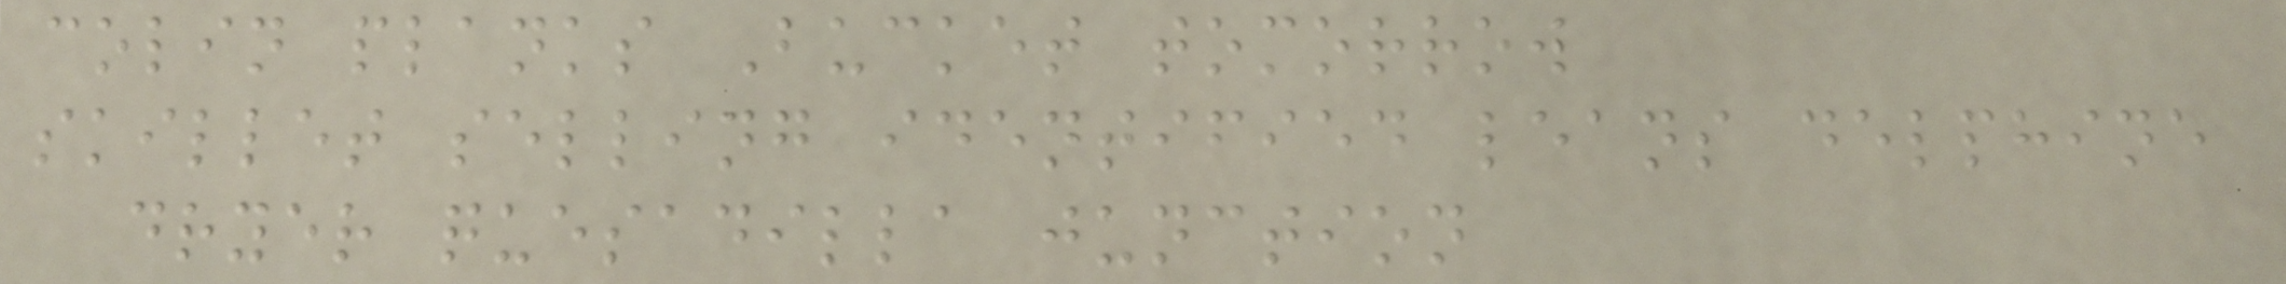colin planks Bucket tomorrow
skillet selling identified leans delphine
dryer quesadilla junction
